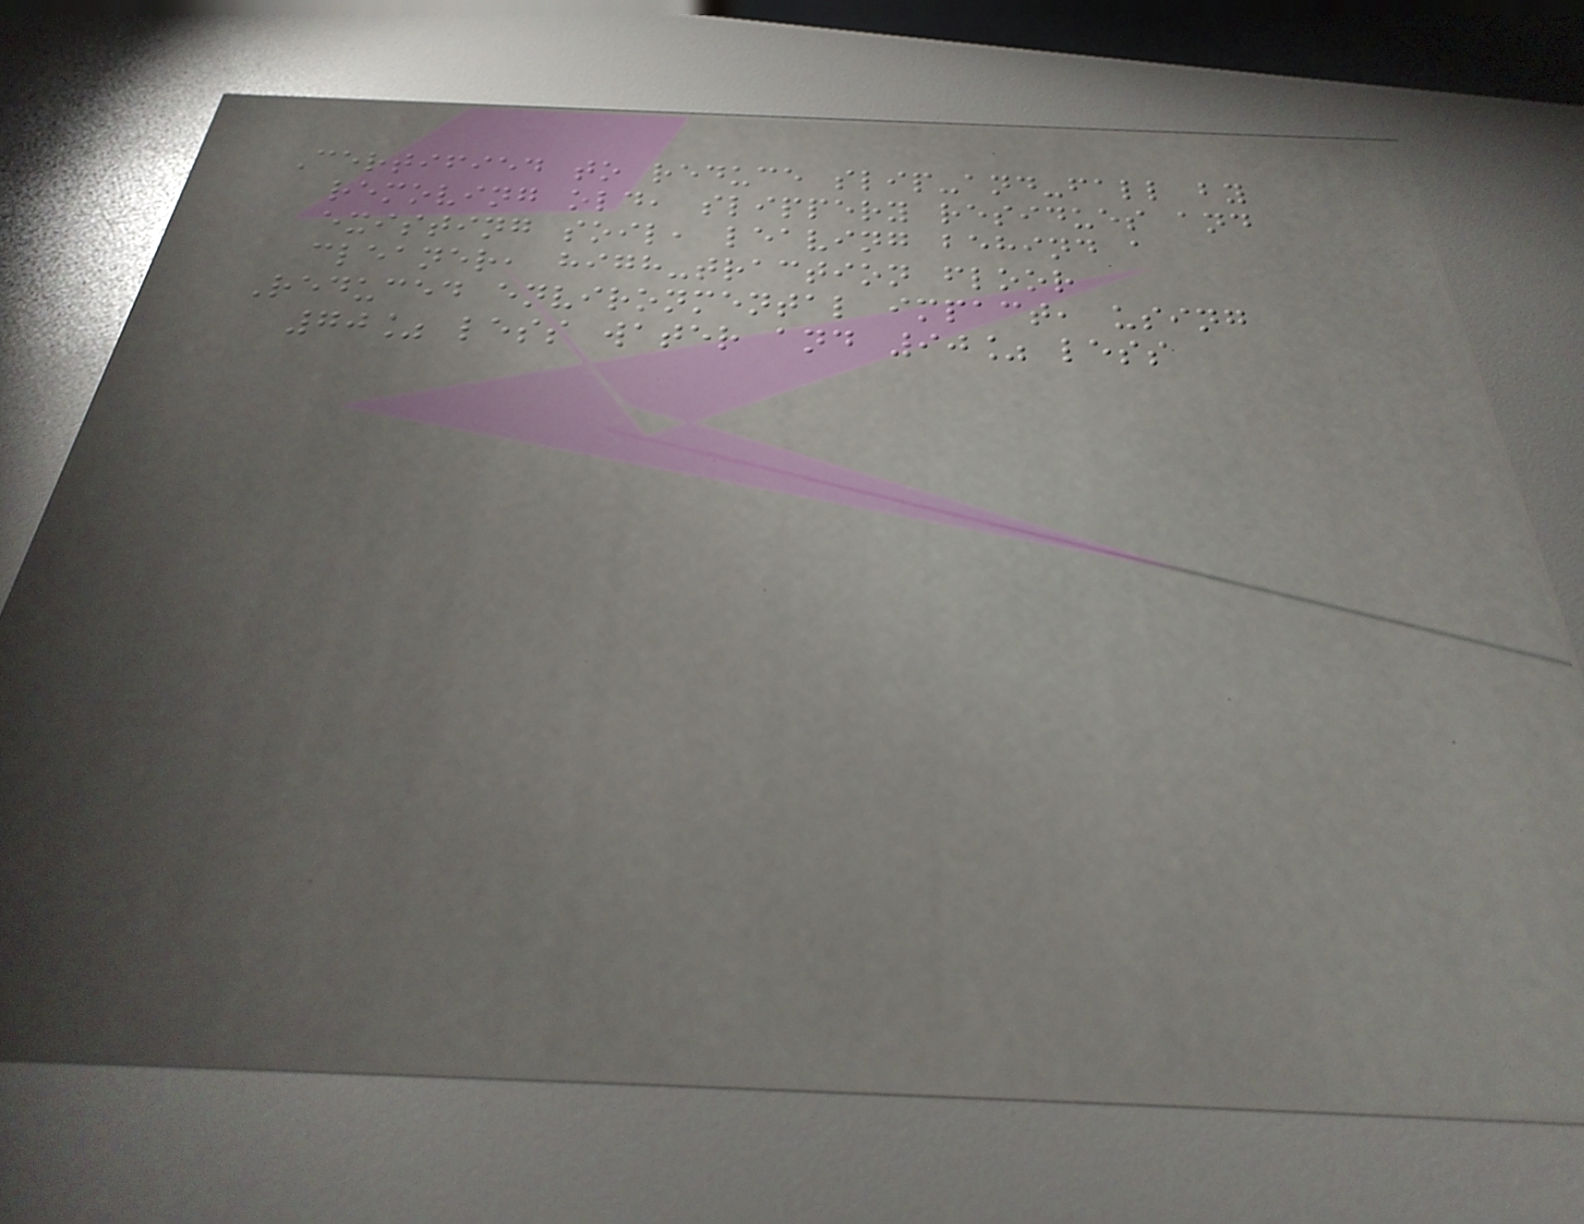Certified to reduce slip-and-fall by
removing old, slippery residues and
existing soil, leaving behind a
cleaner, high-traction floor
Reduced environmental impact, using
70% less water and 90% less
